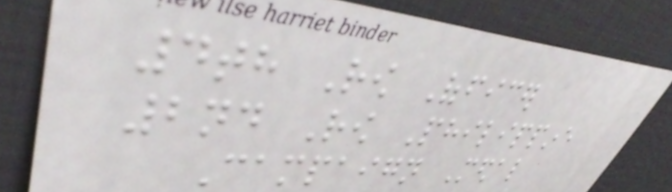4th Row Officer
2nd Row Philippine
Campaign Medal
